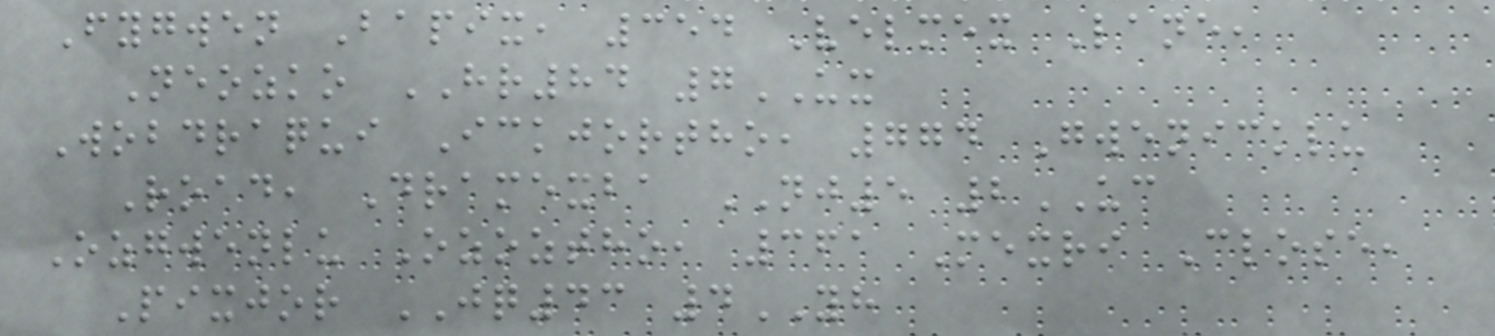Fygwen Bapix, 354 Velmex Lane,
Neozko HR84 7UX
Wobdraqui Ickjortho, 774 Gwenicklu
Road, Dramexba NJ5 2UC
Ozgwenlu Ozoztho, 361 Mexri Close,
Pixjor JQ43 4YH
